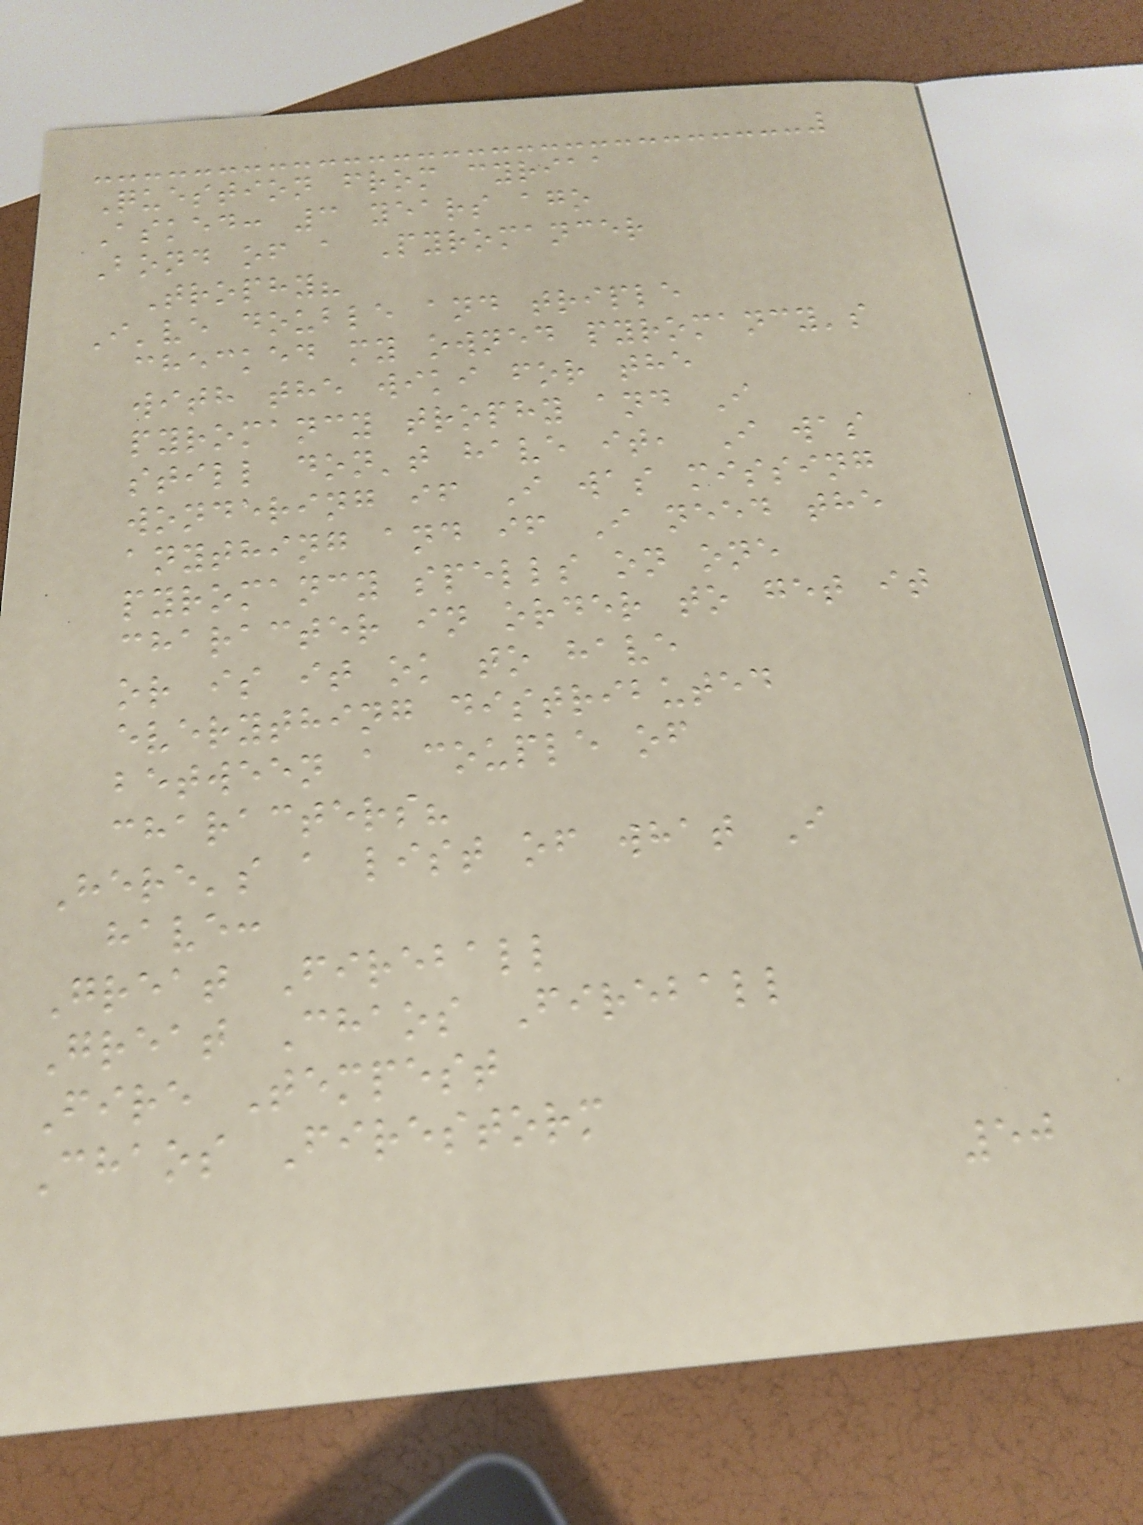Question from cyriaa
Asked: 3 years ago
Bond of a Pyromancer
Trophy?
I've double and triple
checked my owned pyromancy's
with the wiki for the
pyromancy trophy and I
still don't have it, I was
wondering if I was missing
anything and if I need the
pyromancy spells on one
character in order to get it
or is it ok to have
everything distributed
between a couple of
characters?
Here's a list of what I
have:
Great Fireball
Great Chaos Fireball
Fire Tempest
Chaos Firestorm
50
